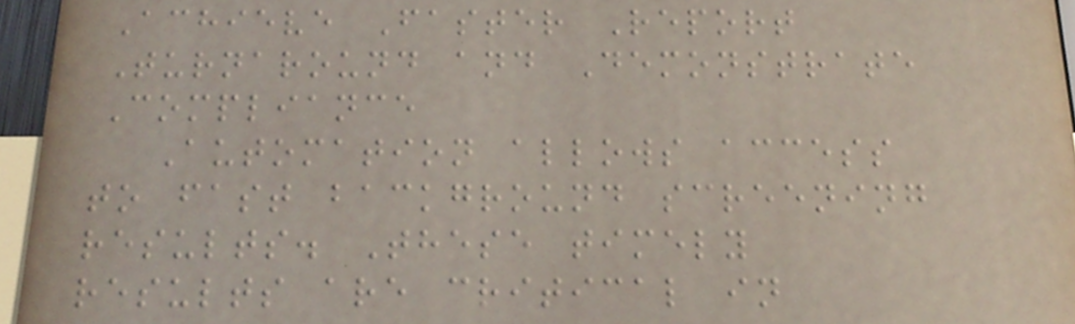Achieve Faster Report
Turnaround and Demonstrate
Compliance
Automation allows access
to fast background screening
results. These timely
results are critical in
